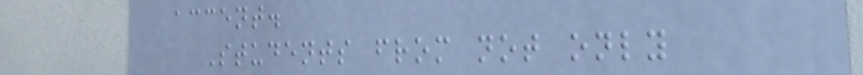accent.
Students from not only
